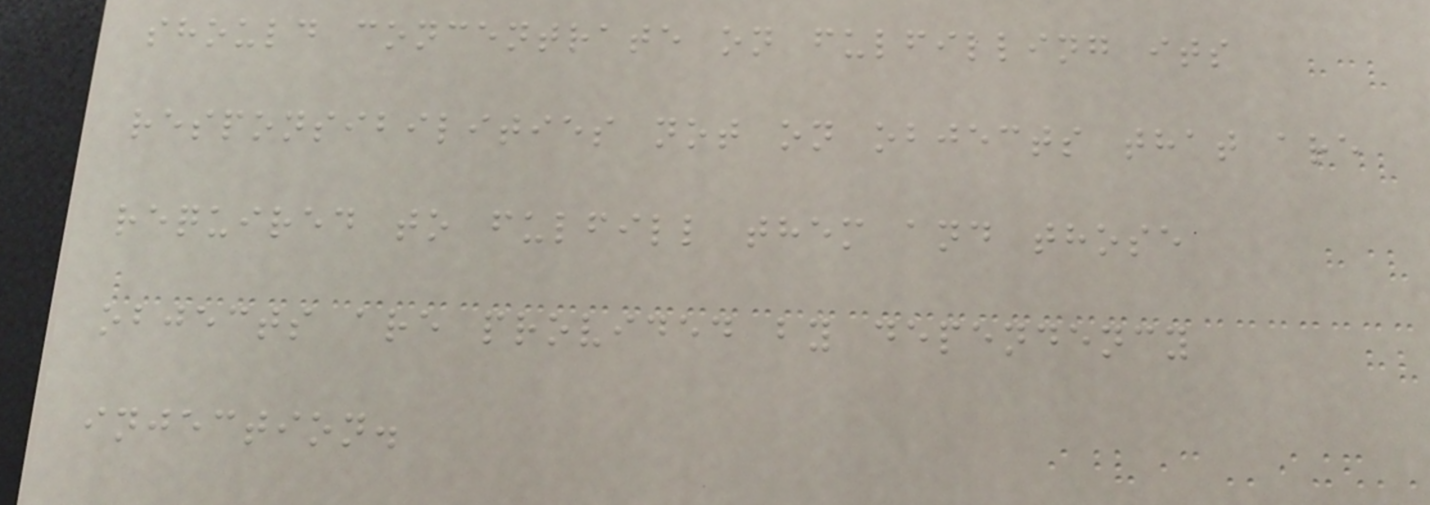should concentrate on fulfilling its
responsibilities not on objects that are
required to fulfill them and those
objects are provided by dependency
injection.
